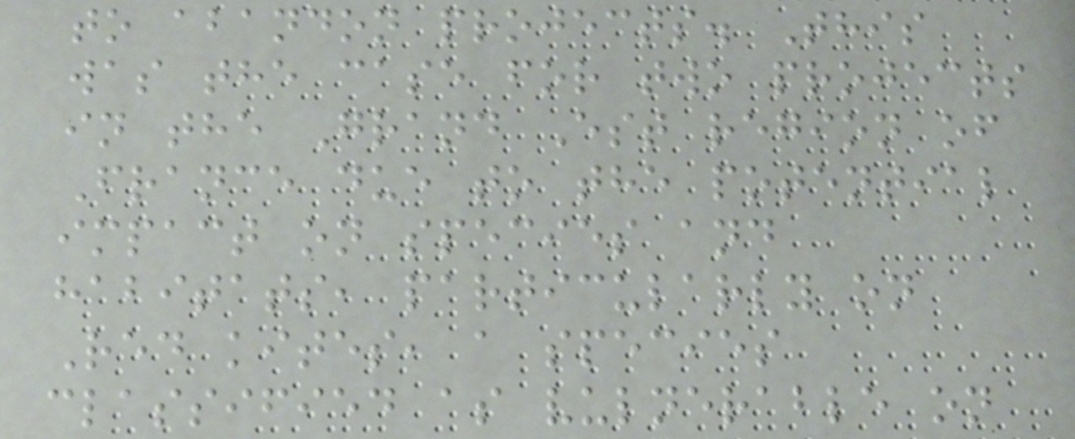to abandon projects. This
was the case for two projects
in the Grand Est region of
France due to the potential
impact on species and
habitats, particularly on
Red kites, a species
classified as vulnerable on
